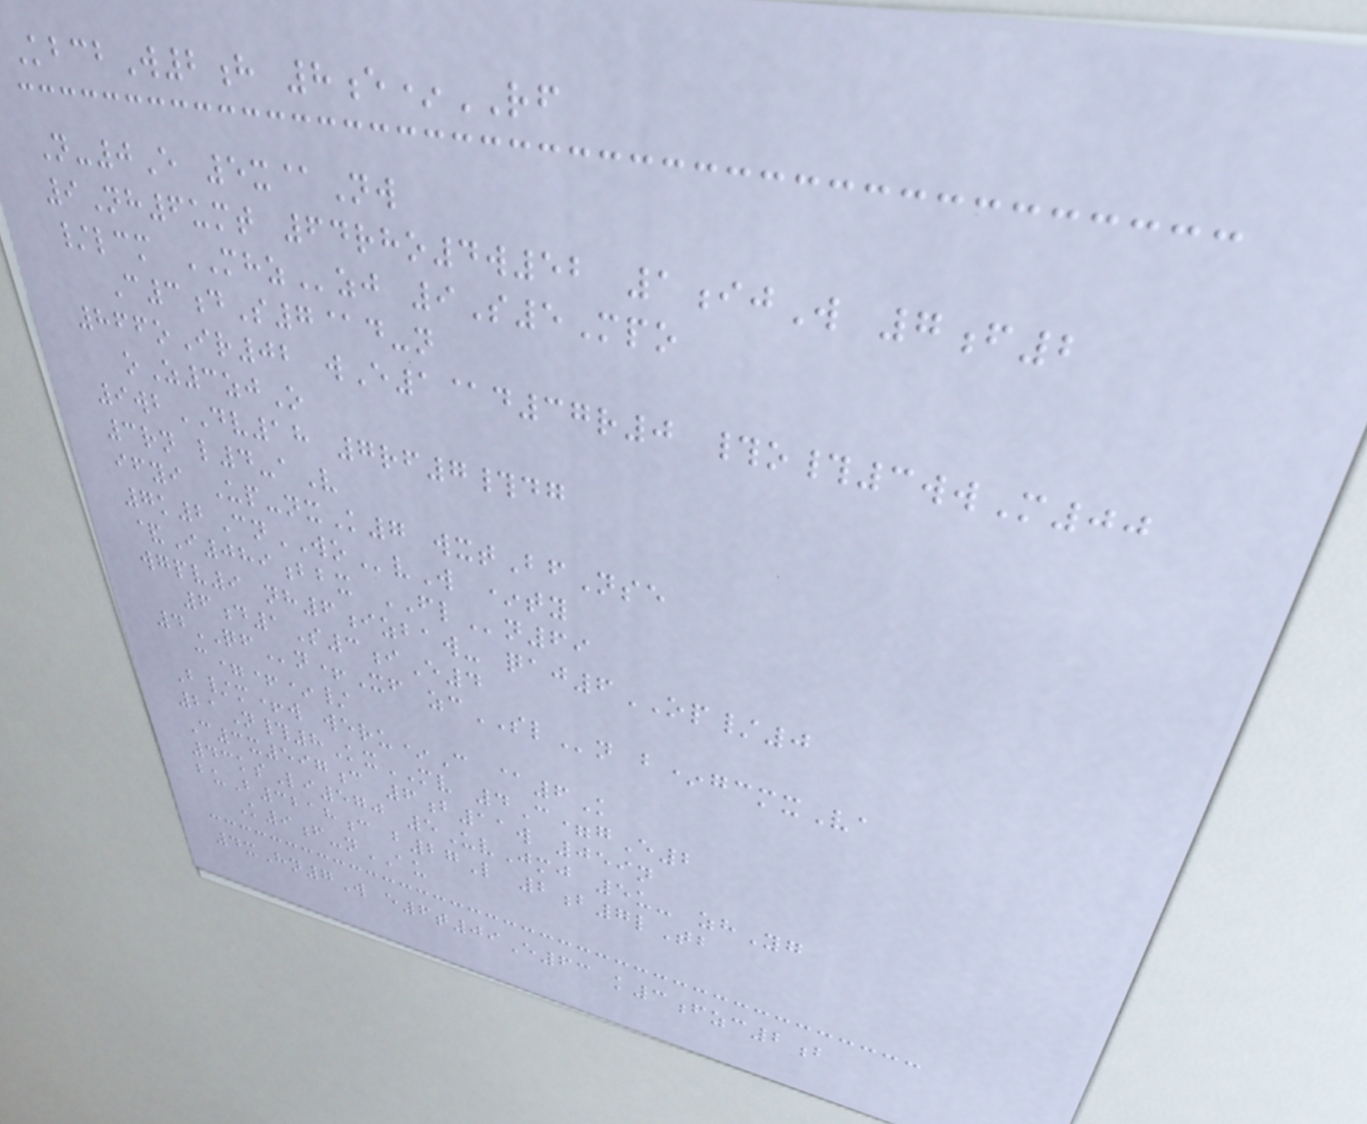KbcbW2h 8e*RF
N-0E 5x@Nw
9Nh6umt 64rho4w52 1ijW 7f2
/lcm MHZzj 9S5Mpo
C3dS7@d-n
866oIr02 wE1@d37r0 #o#3wwM00
oZ3zjO
9wbDV18 7rf7#dg
3rn l4-aV
ifyi Up-nxK7 wxtBfNse
7k2CnWOvW *ty
&I089bbx FLn69
wgpv9 nh6izbaw- qaj6OP/0
6d1S3iE4
4QFn+Xf zcSLn b*gcmxVa
c=+*/
B/m+w weru*C @6K
21N#8KxMV 4C=gE2
C3x597c 6b11w 059n
43ksLi570 5UvJmj 5u- zhYg
buB3218c b27L 2b7lTb
K9f-nAU
4xHn7W e6t09E63 k3fzc2b
